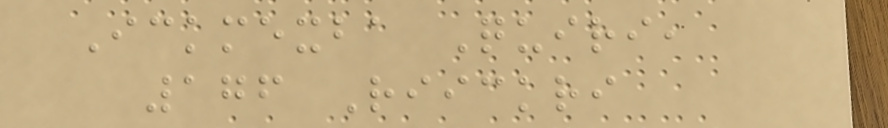Ickmexba Quiri,
176 Riickri
